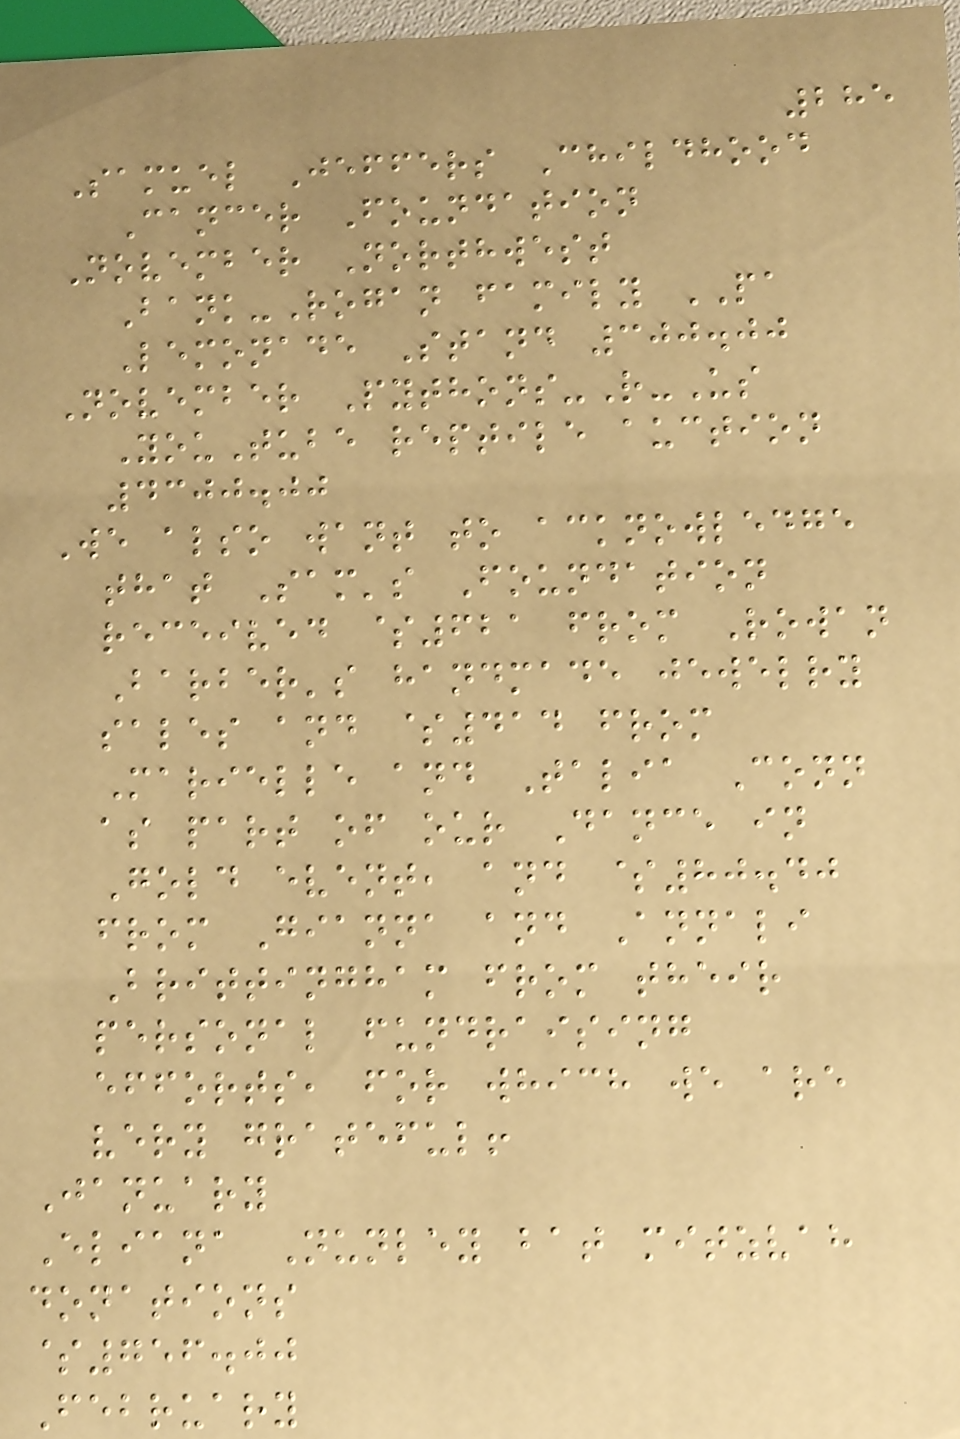285
Samuel Jeffers Childhood
Cancer Foundation
November Northwest
Bank-Rogan family PA
Lemonade Stand 300.00
November Pythons-R-Us
YouTube reptile auction
4300.00
We also want to acknowledge
that Sam's Foundation
received $621 from Rowan
Barber's handmade jewelry
sales and $414 from
Marielle and Talia Conn
as part of our Dance in
Gold event, and $80.40
from Gianna and Annali
Brittingham from their
personal fundraising
efforts, for which we are
very grateful!
January
Eliana Nunley bat mitzvah
donations
$756.00
February
